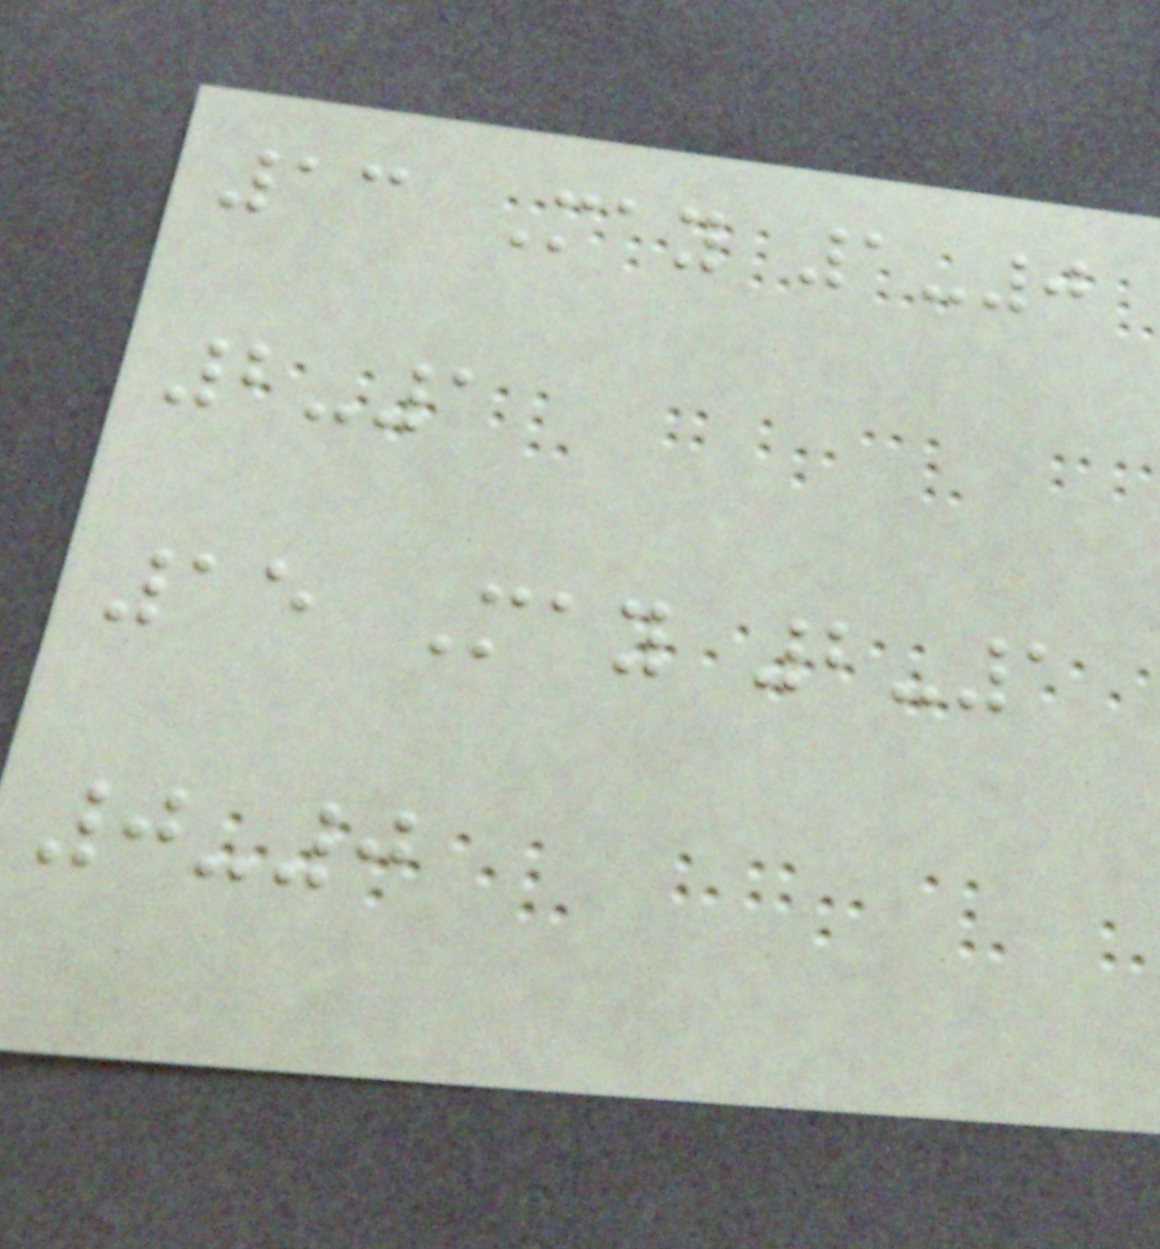13 May 1-0
2-1
15 May 2-1
0-0
